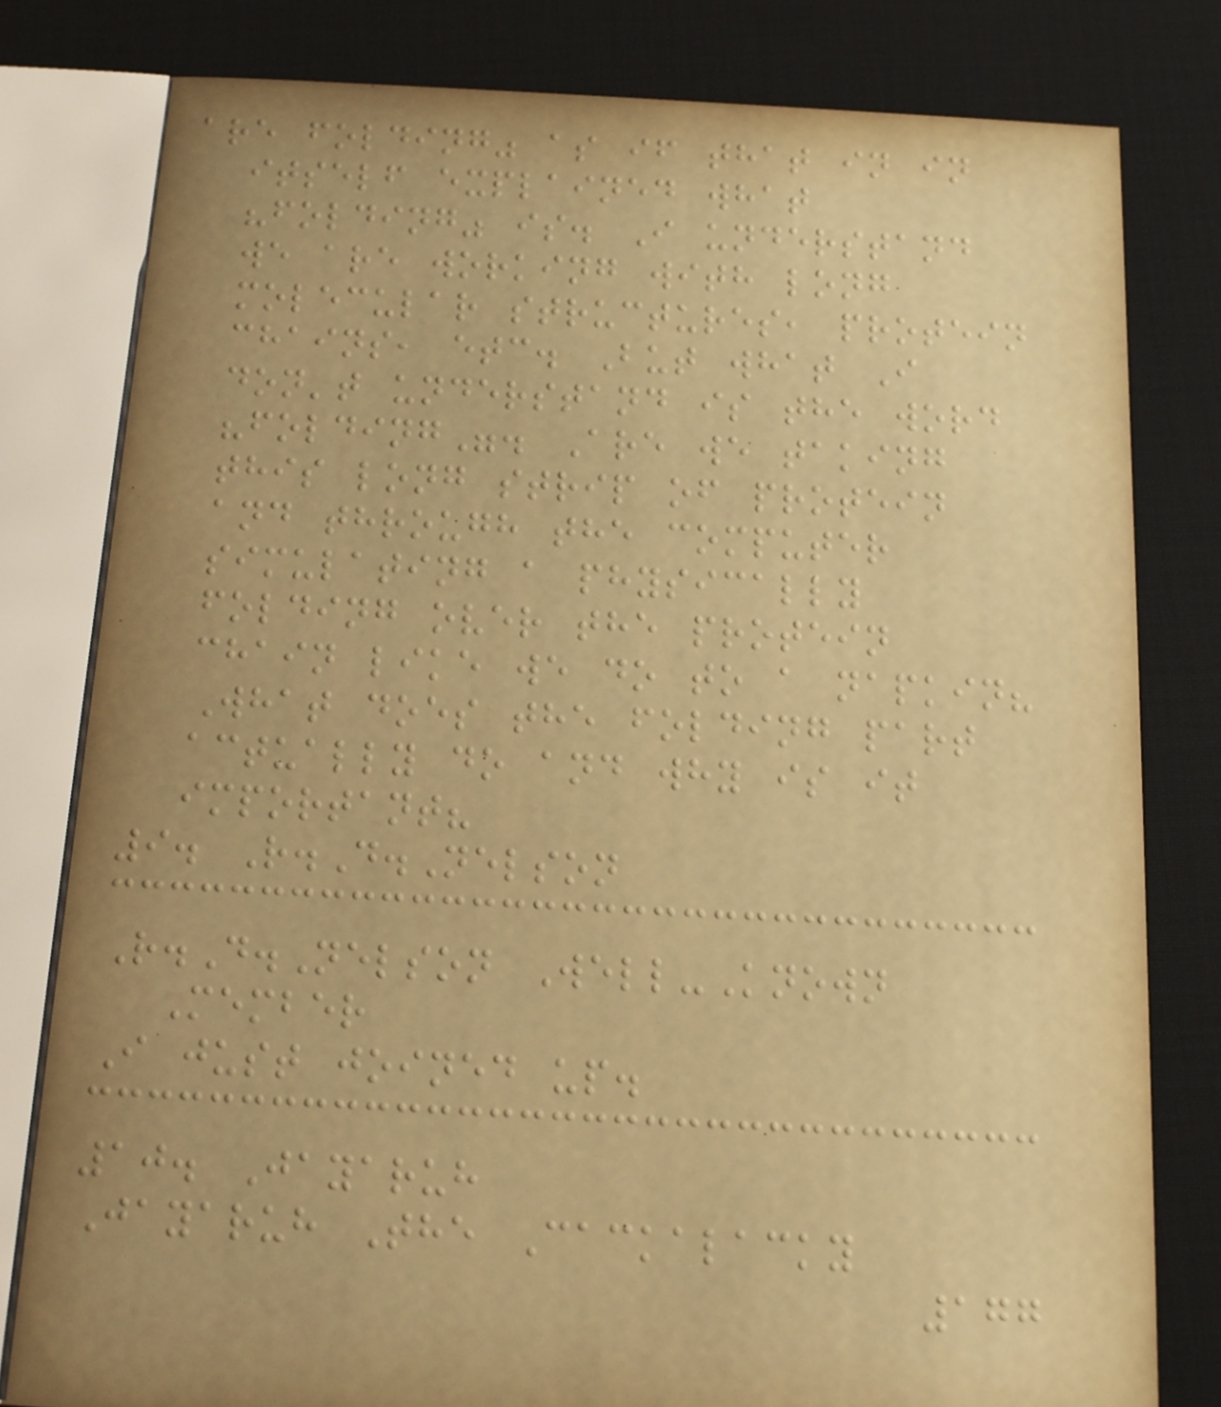are folding" as if that in in
itself explained what
"folding" is. I understand
we are working with long
molecular structures, protein
chains, etc. But what I
don't understand is the word
"folding". Are we taking
this long strip of protein
and through the computer
simulating a physically
folding over the protein
chain like we do to a napkin?
What does the folding part
actually do and why is it
important?
9. R.D.Nelson
R.D.Nelson Well-Known
Member
I just joined up.
10. Jayaruh
Jayaruh The Cackalacky
177
